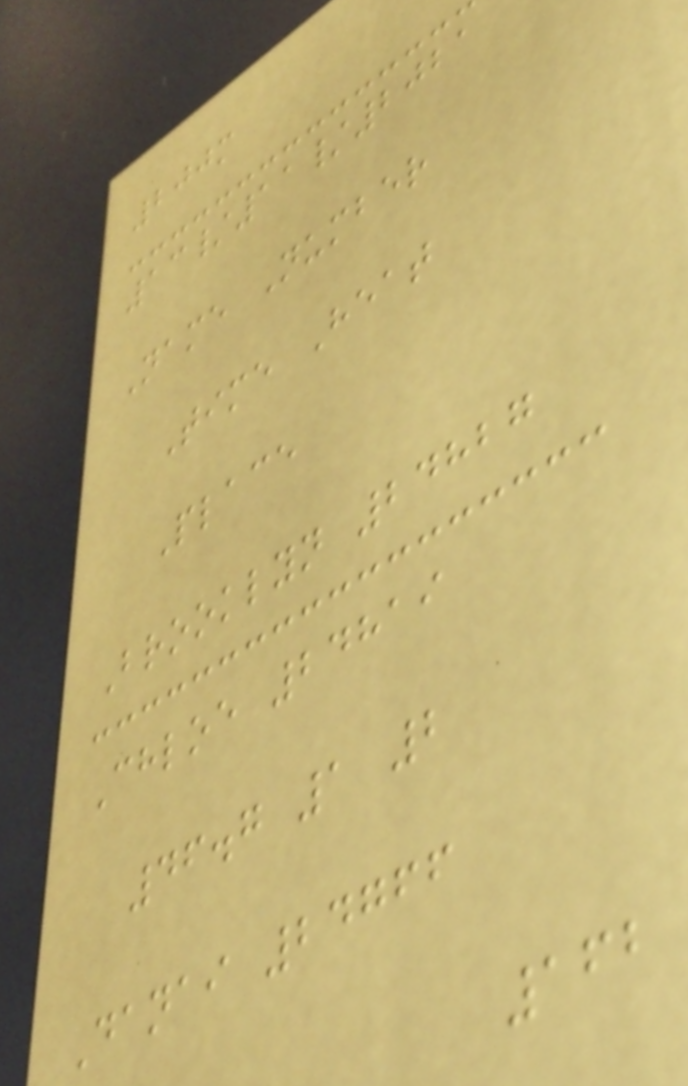200m
13/11/2021
Name Number
Time Heat
Place
Brooklyn 24827
Chloe 24819
46.7 1 2
Danai 24766
162
